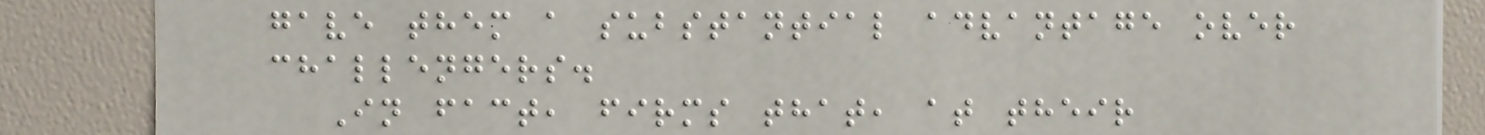gave them a substantial advantage over
challengers.
In fact, firms that, at their
